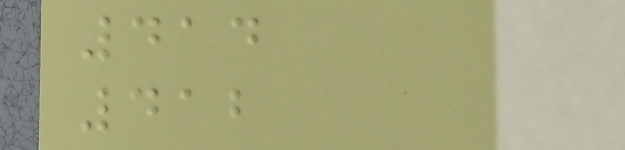414
412
